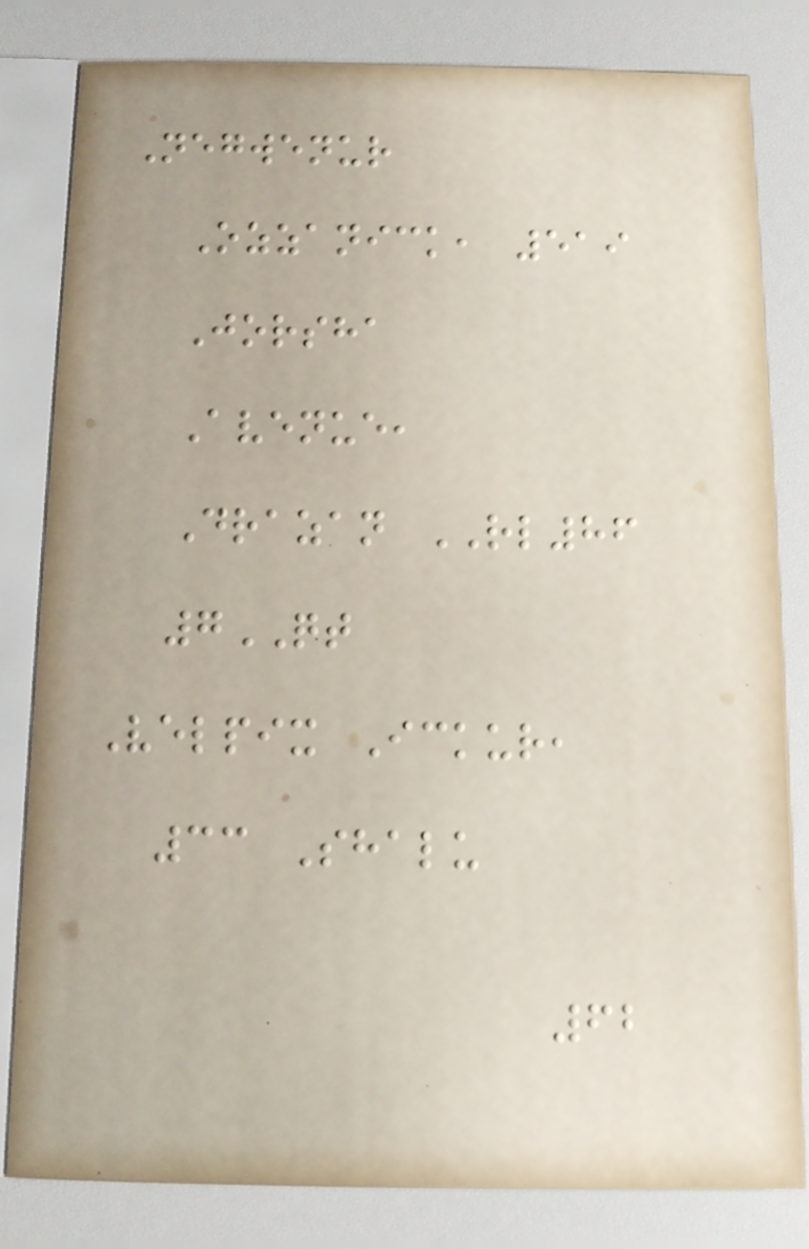Negwenur
Ozzanick, 519
Jorsha
Avenue,
Drazan RL86
7QT
Velpix Ickur,
33 Shalu
62
